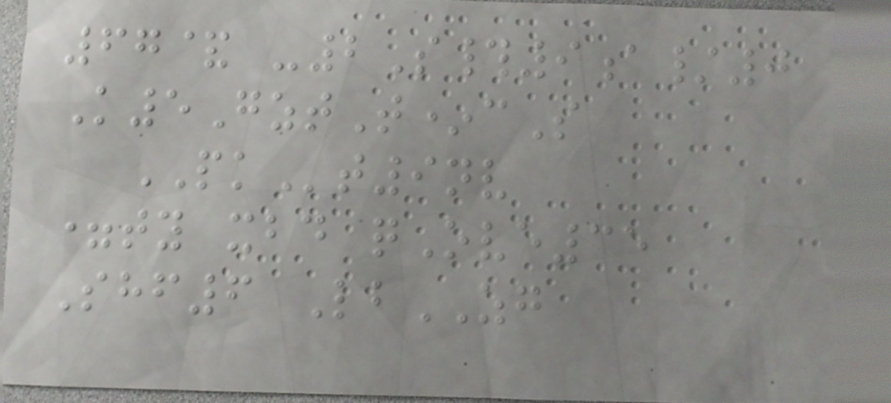67& -2S#9a/0
K5GztT*cS
PKt9nv
=ty xbd qOve35
Shf6 LbZG
